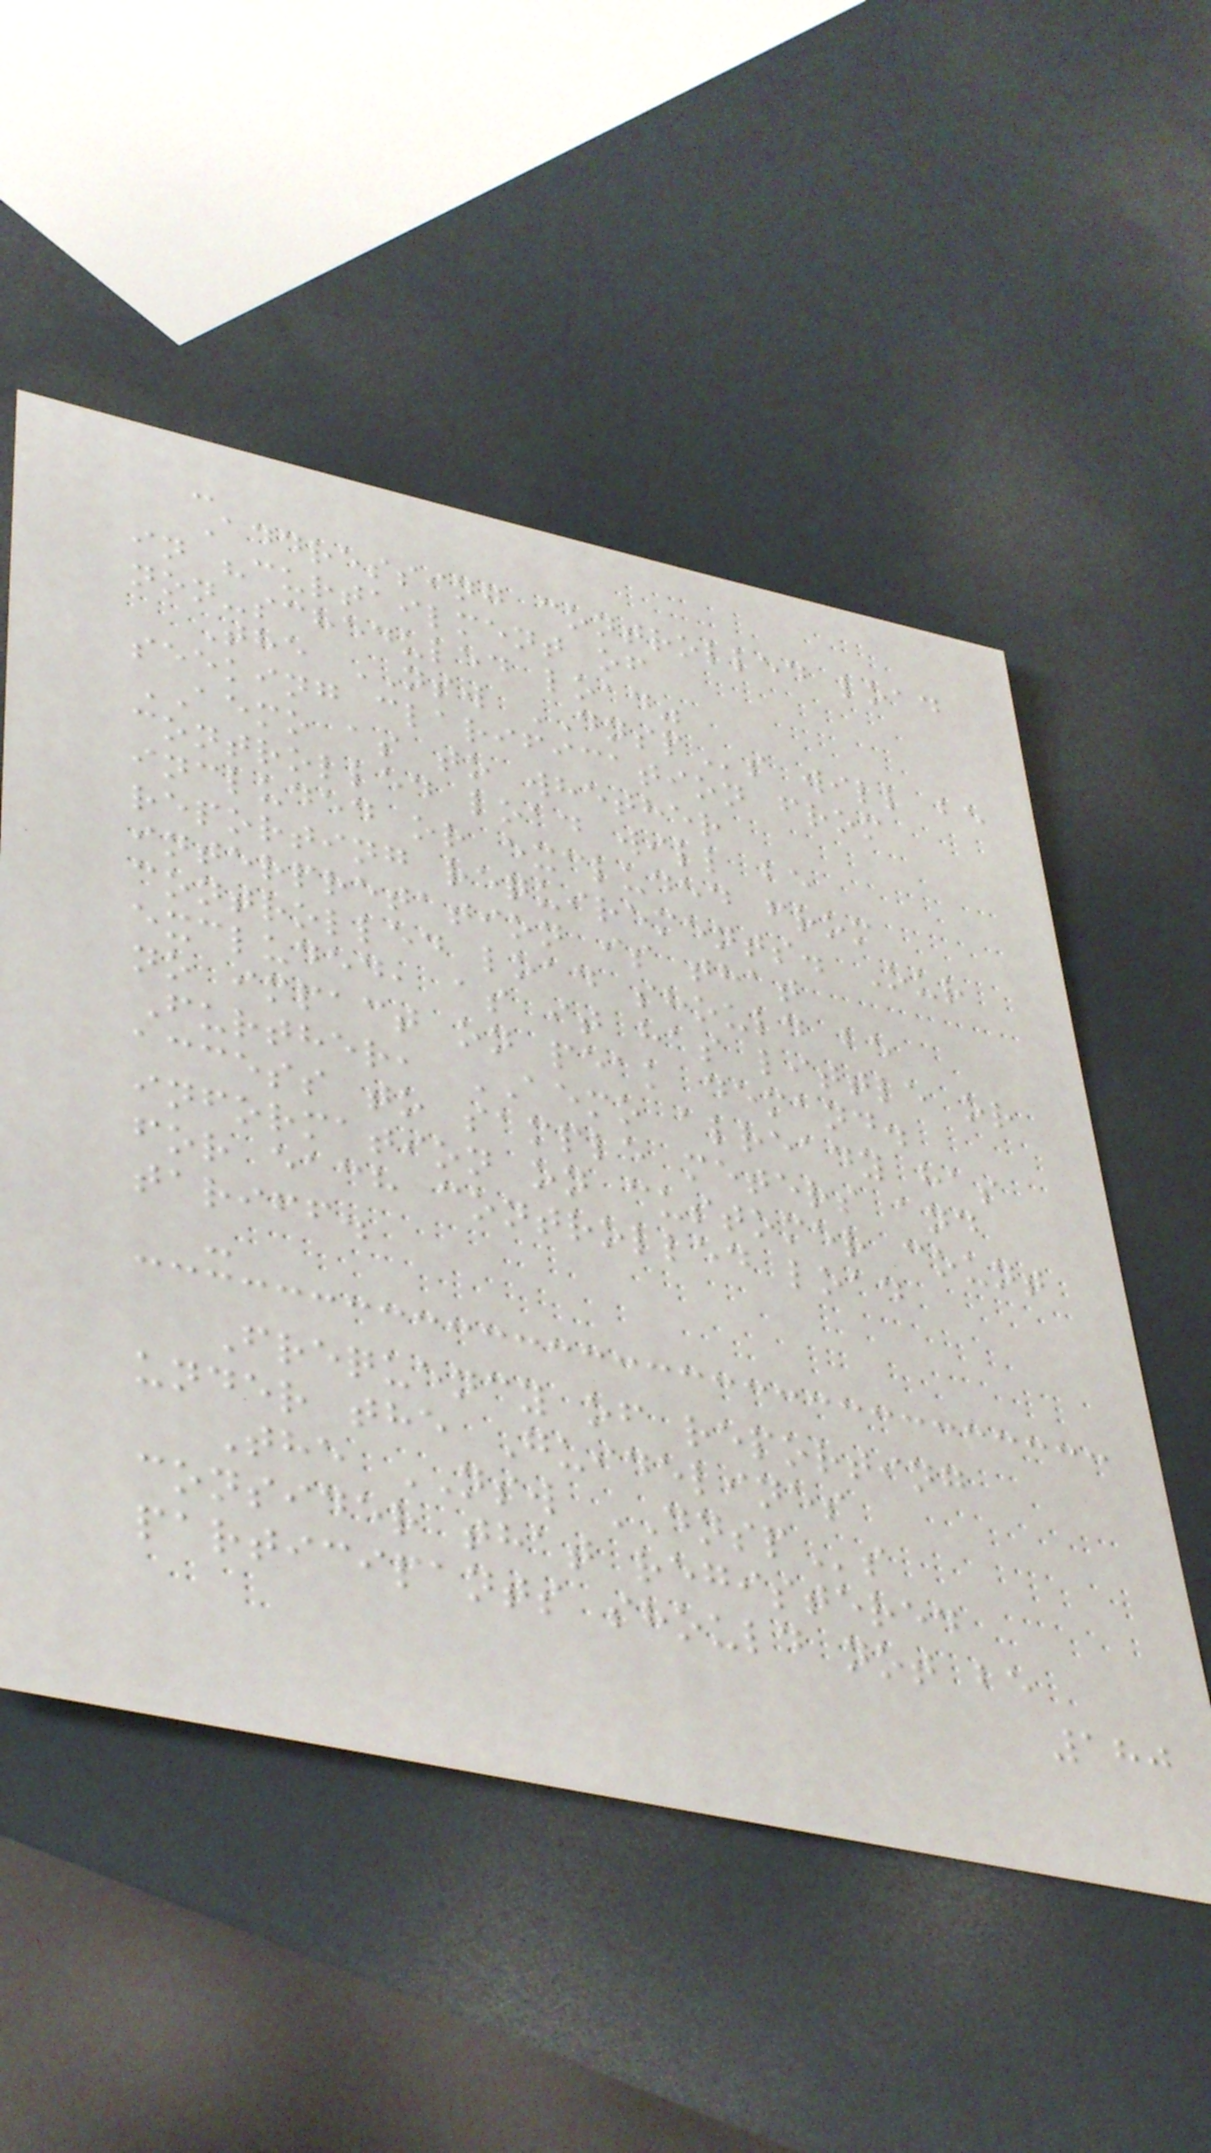-
Addressing controlled load
in "curtailment of
non-scheduled load"
The NSW DNSPs will be
seeking clarification from
AEMO as to whether
controlled load will be
included or excluded from
reporting requirements. Our
interpretation is that
controlled load should be
excluded, as it has little or
no impact on peak demand.
Further, AEMO already has
access to sample meters and
information on customer count
for each controlled load
tariff.
-
Frequency of reporting
under the Guidelines
The NSW DNSPs
consider that registered
participants should not be
180
